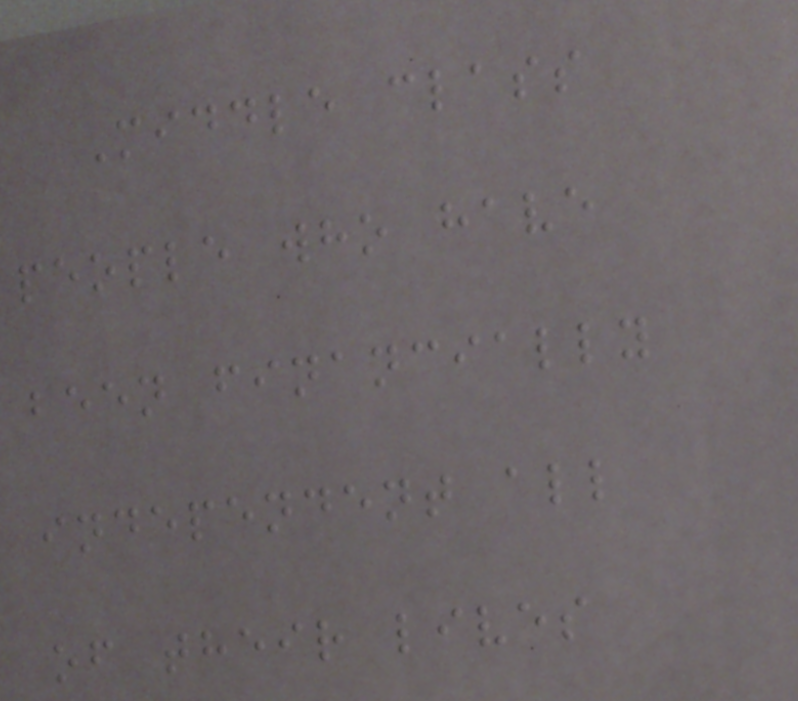Middle class
people who have
been financially
independent all
of their lives
